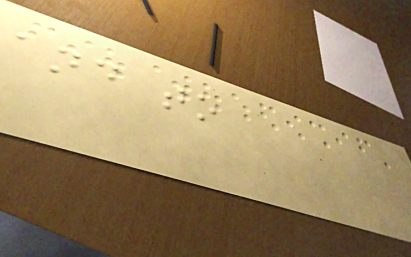and to
